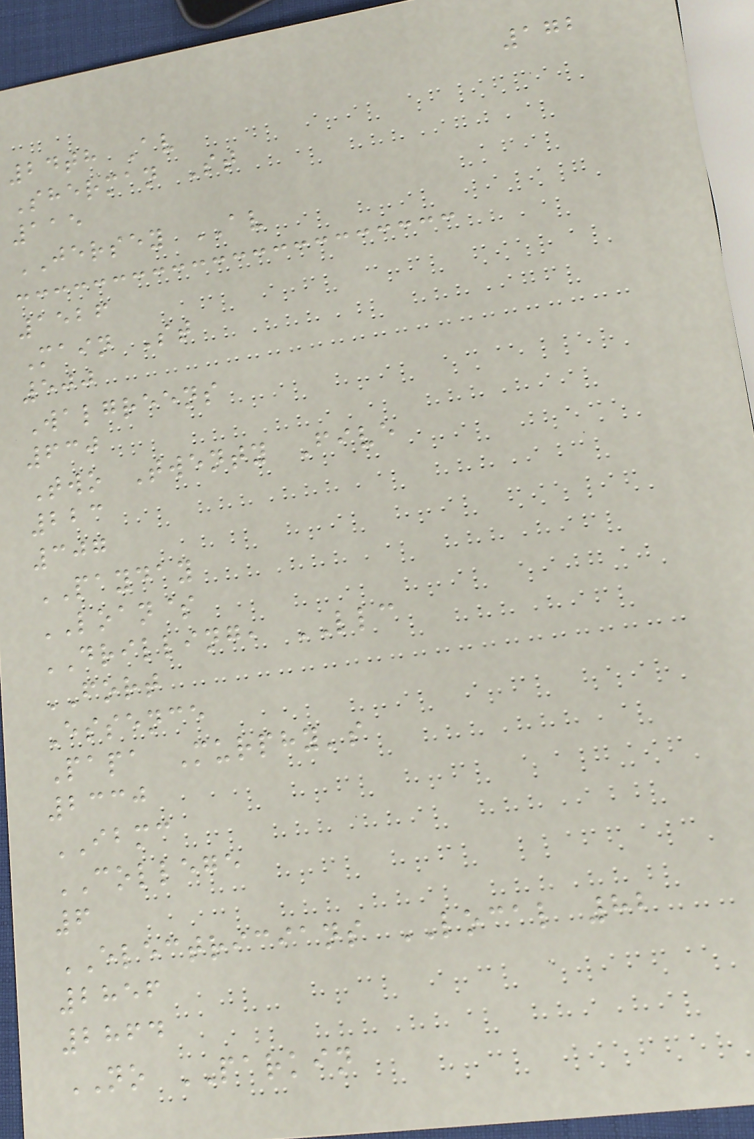172
24th Av
Sherman St
115
JERSEY AV
1526
Main St
500
Walgreens
630
Two Twenty Five
223
307
PAYDAY
LOAN$
DRILLING, LLC
FORT
Essence
Papa Murphy's
2330
IBMC
COLLEGE
6
ELECTRICIANS LOCAL 82
2856
2864
NO PARKIN
